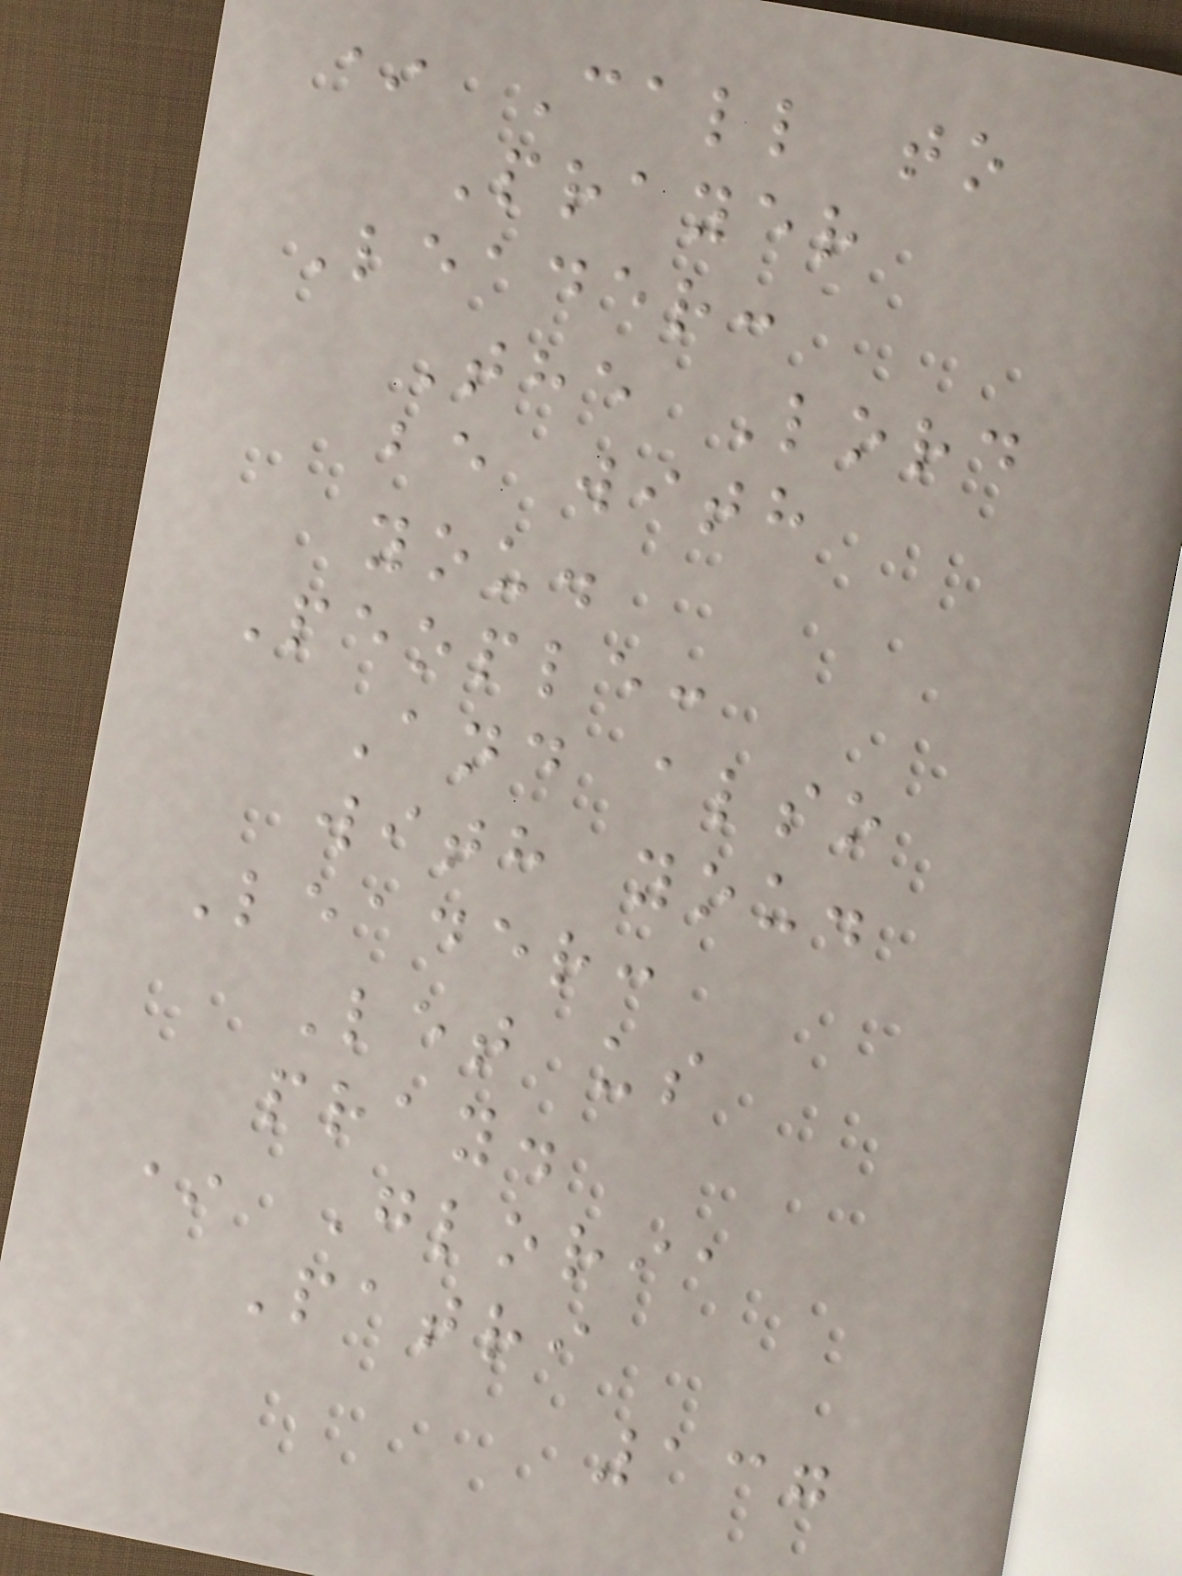* Call to
Prayer
Leader:
The Lord
be with
you.
People:
And also
with you.
Leader:
Let us
pray.
* Gloria
Patri
137
